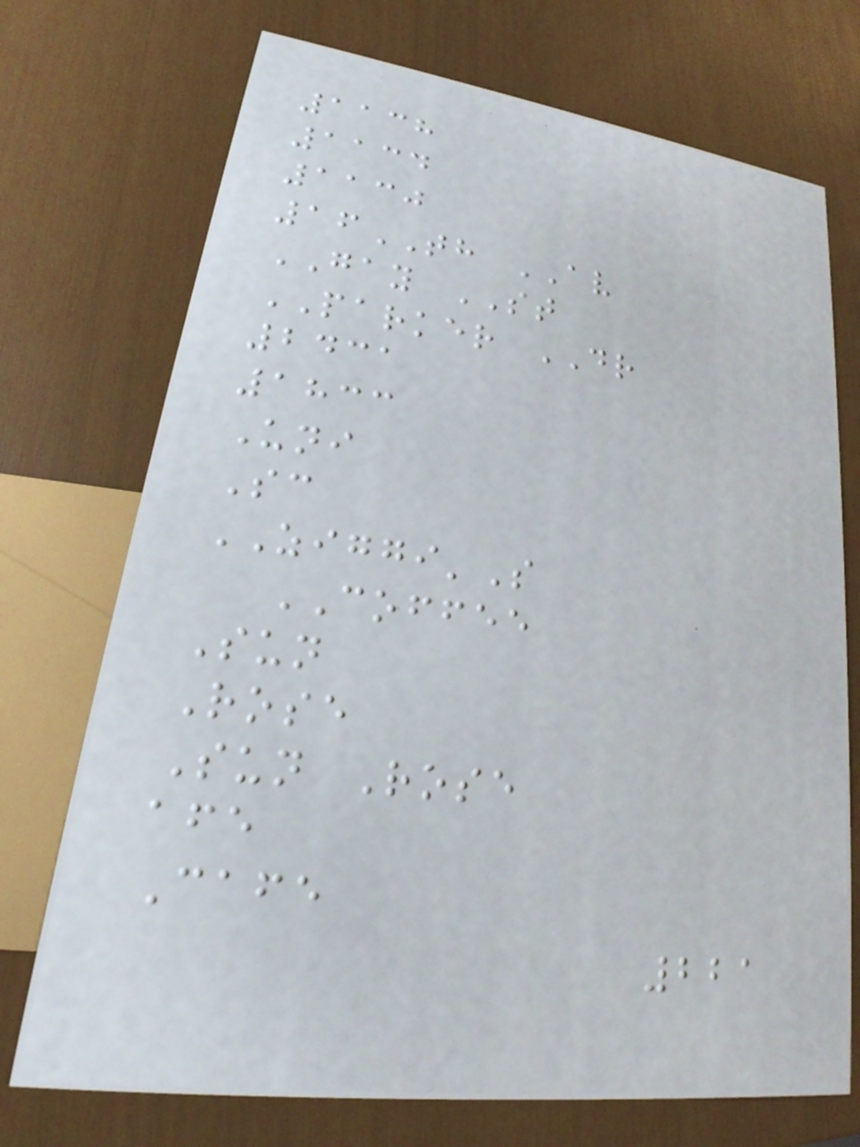1138
1134
1130
16TH AV
GAY ST
PARKER DR
2431
1833
Uni
Sc
ZIGGI'S
COFFEE
Sun
Rose
Sun Rose
afe
Cafe
221
